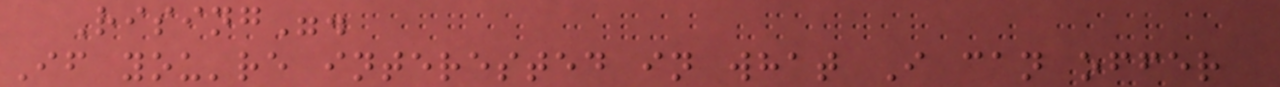Rising".
If you're interested in what I can offer
